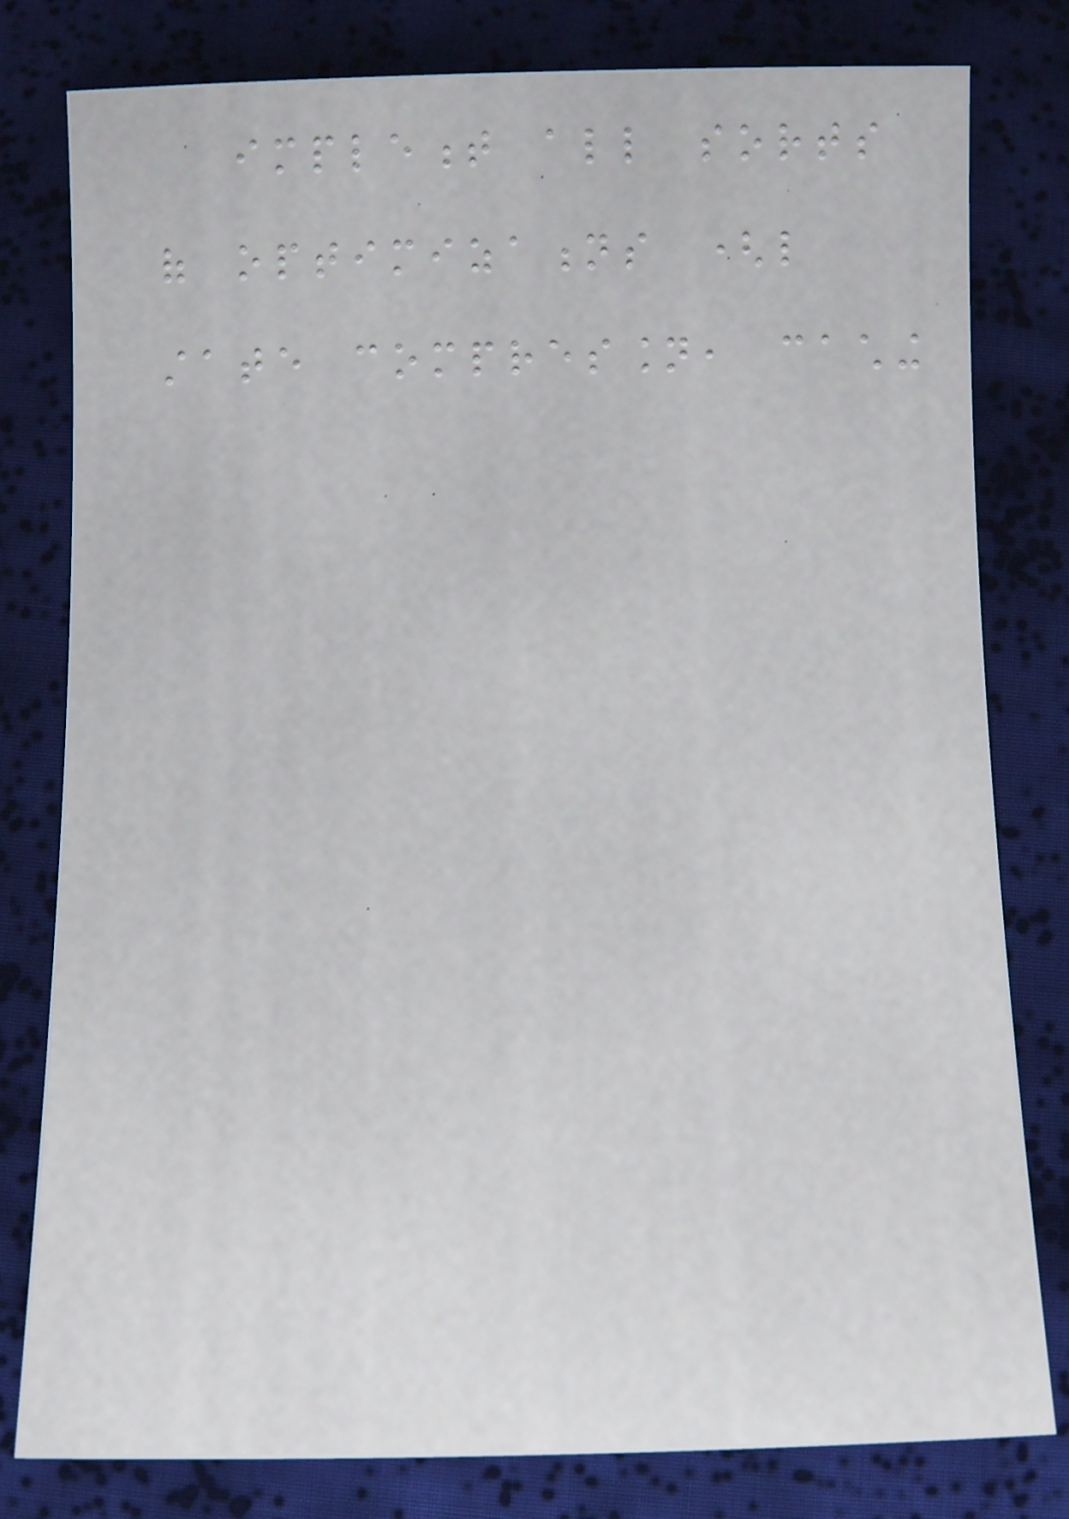implement all sorts
of optimizations (like
state compression, caching
